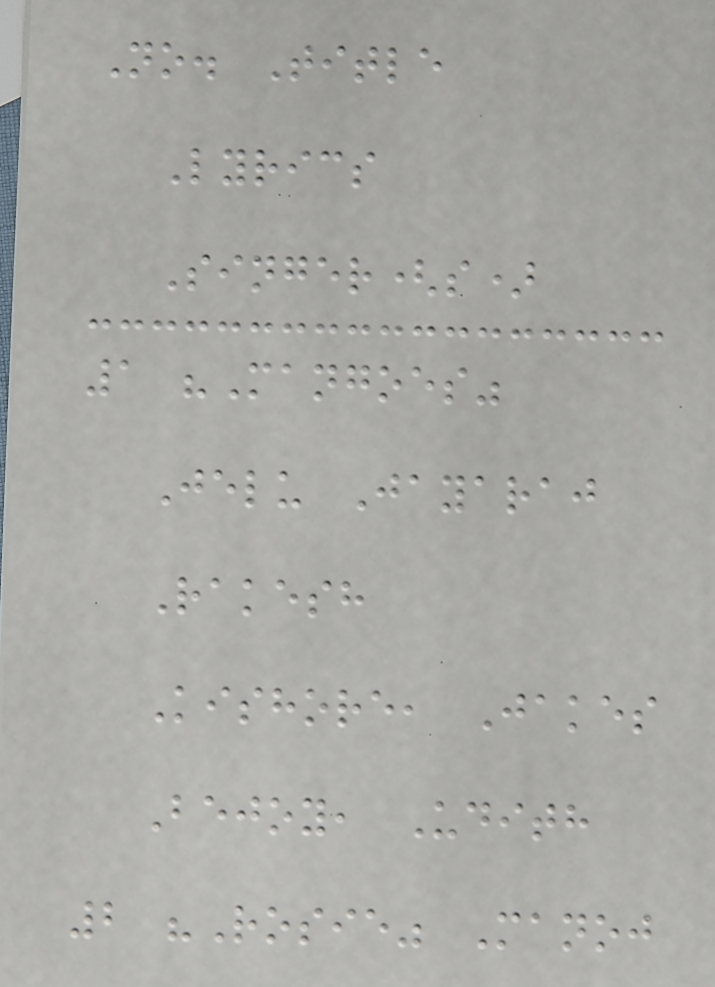No. Title
Lyrics
Singer(s)
1 "Mangoes"
Jelu Jayaraj
Rakesh
Kishore, Jakes
Bejoy, Udith
2 "Rosie" Manoj
